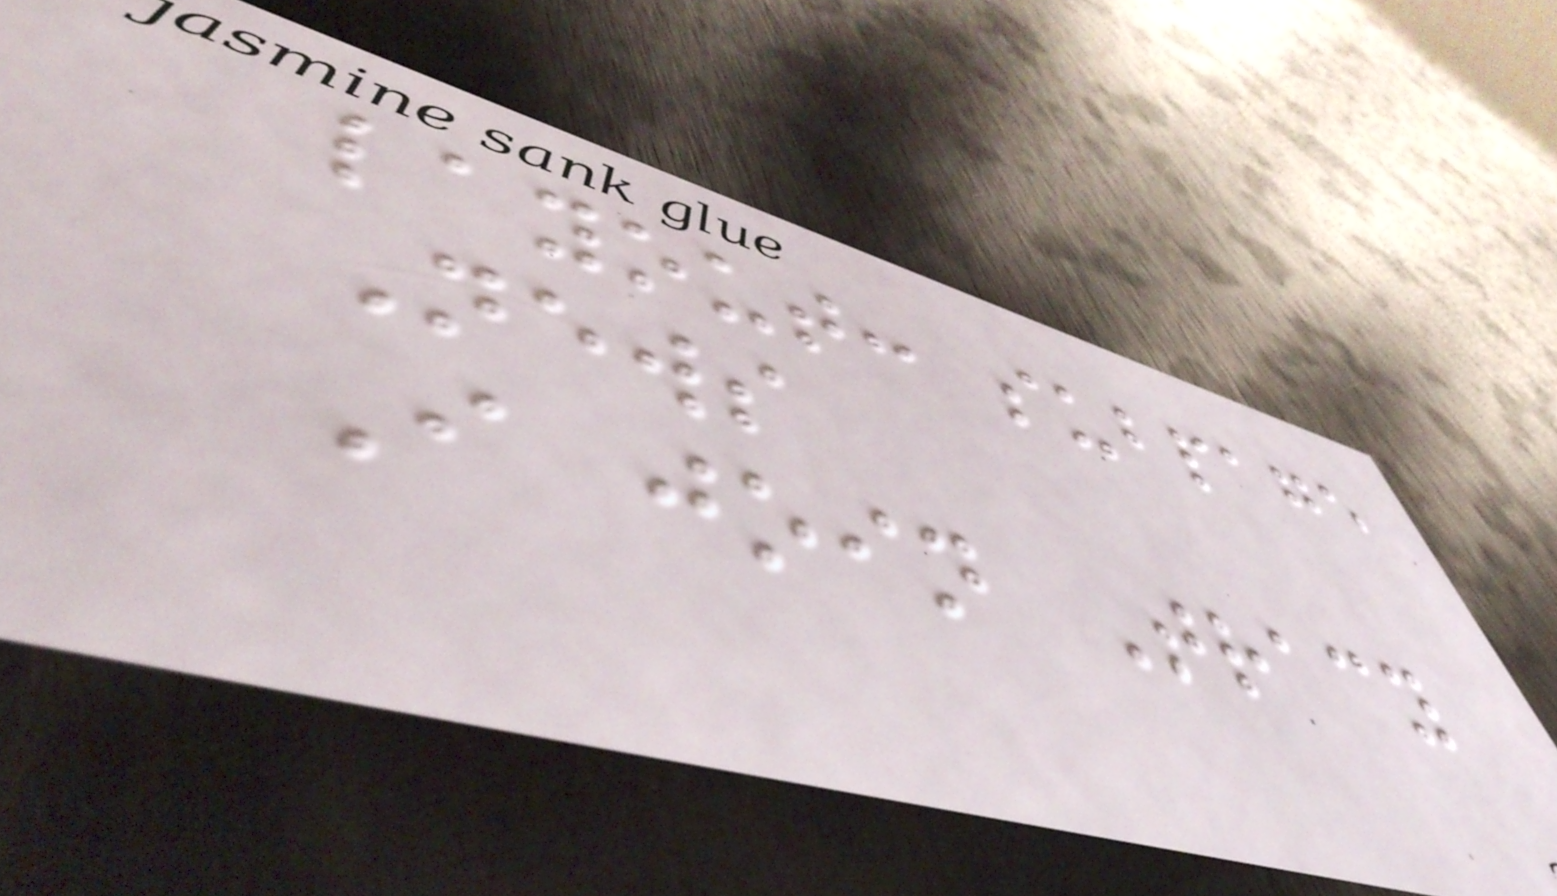layout: subpage
News
I join Tracy
